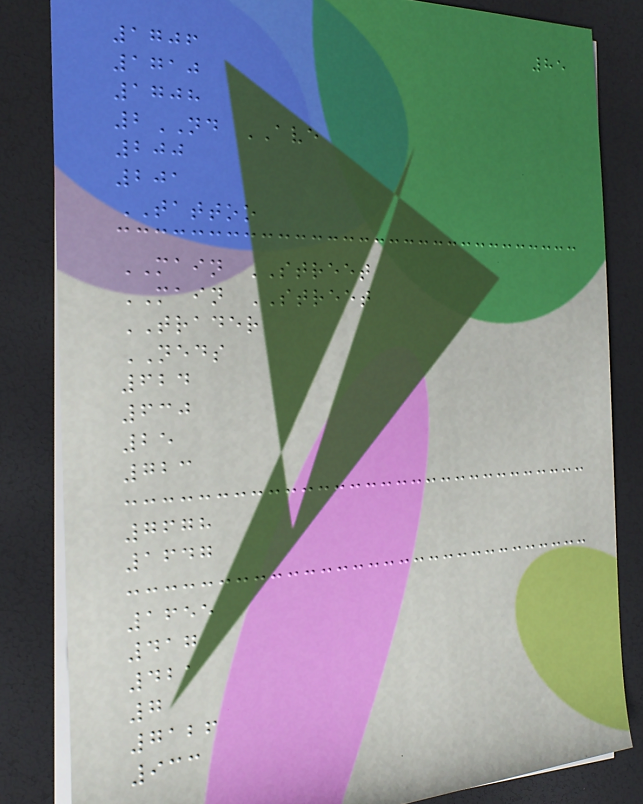85
1706
1710
1708
2ND AVE
200
201
TATTOO
MAIN STREET
MAIN STREET
TRADER
NEDS
624
630
25
723
7678
1647
1655
417
421
7
7126
933
